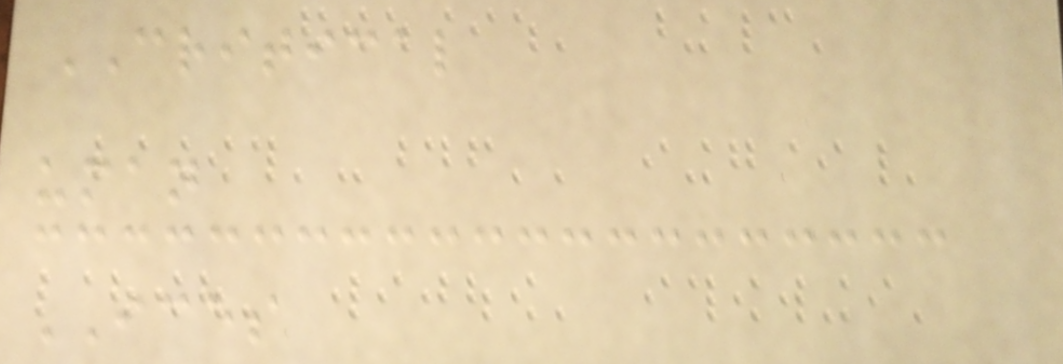CRITICAL
uman
ICES
